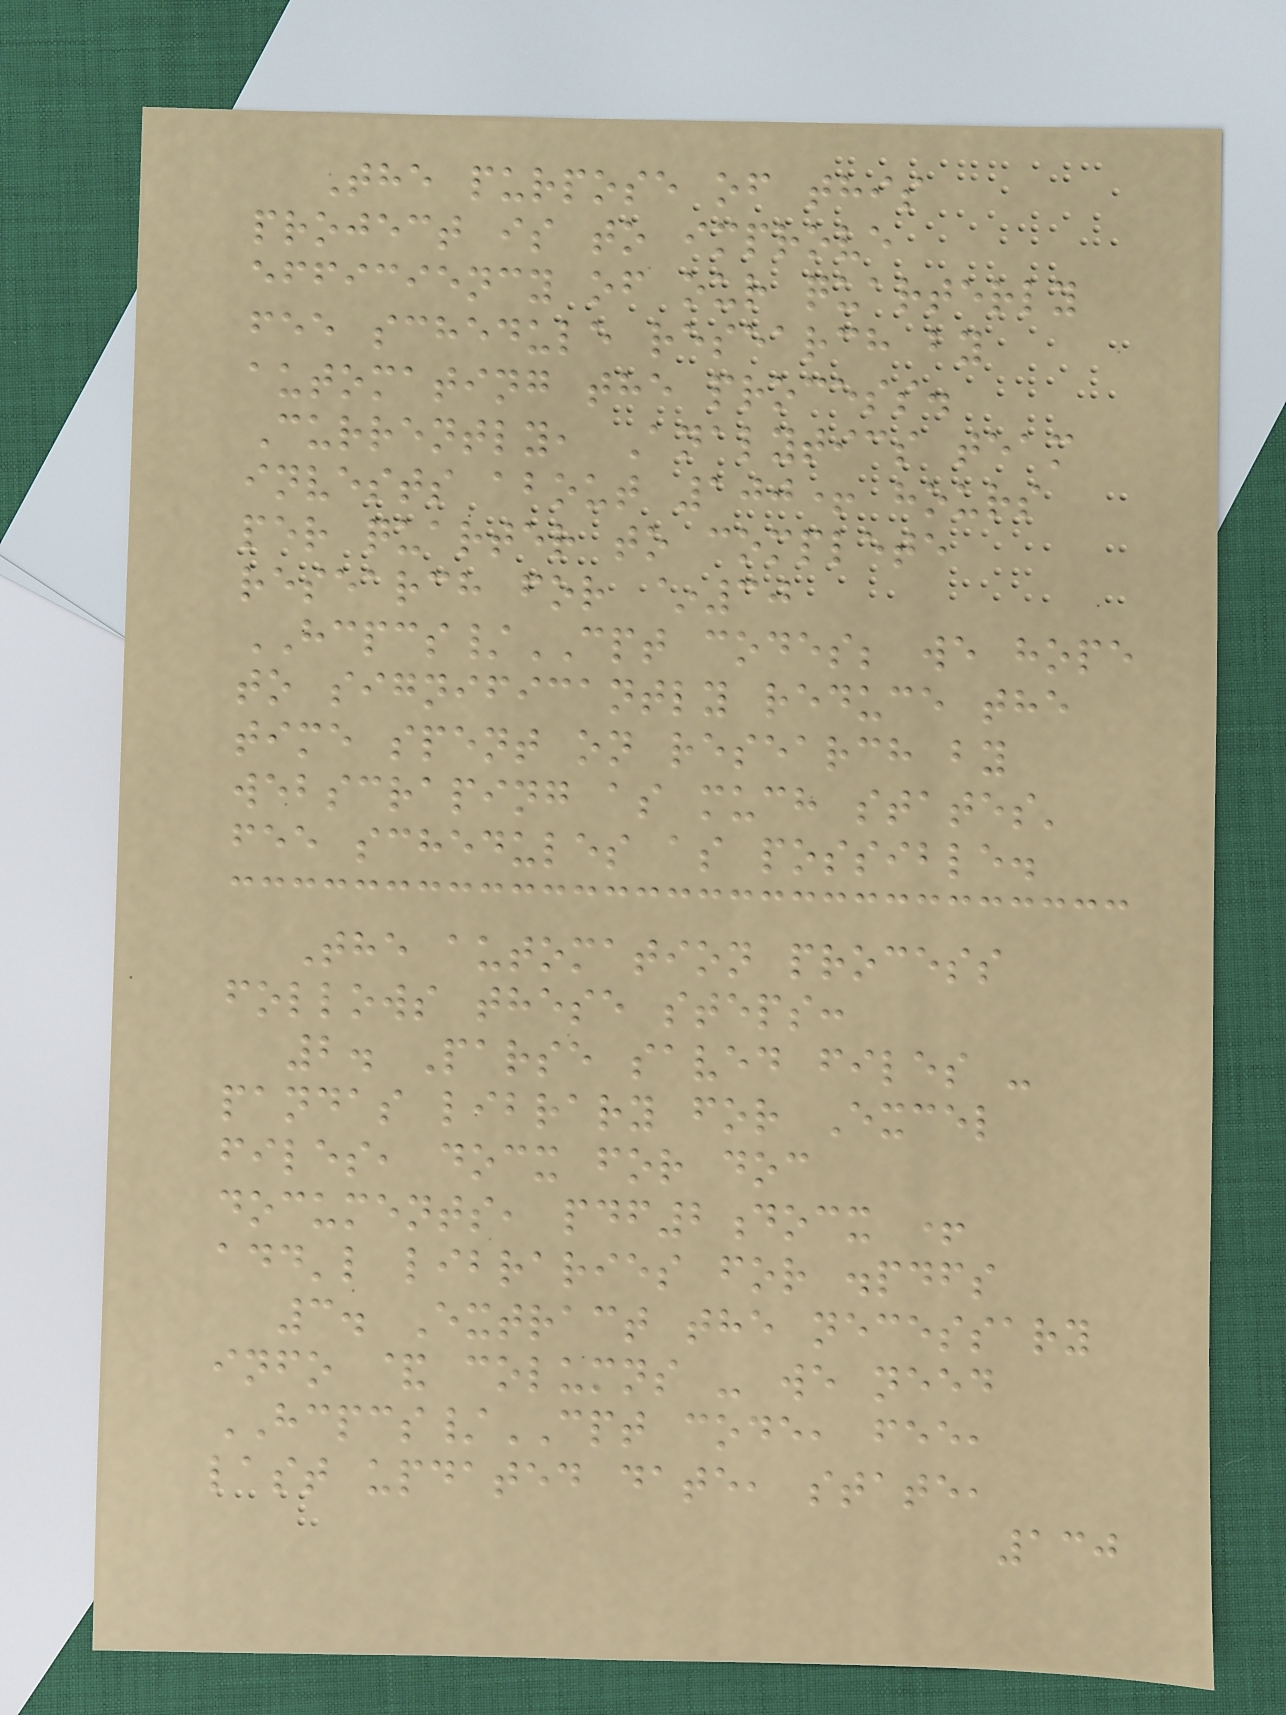The purpose of this
project is to improve
efficiency of our quarterly
fee schedule research by
automating the process.
Currently, Analytics team
invests about 100+ hours
per quarter to complete
research for ~30
HCPCS/CPT codes; we hope
to significantly reduce the
time spent on research by
webscraping as much states'
fee schedules as possible.
The automation process
follows these steps:
2. Parse saved files -
pandas library for Excel
files, docx for doc
documents, pdf2docx +
add'l libraries for .pdfs
3. Extract the necessary
info & columns - we need
HCPCS/CPT code, fee,
last updated date, state,
130
